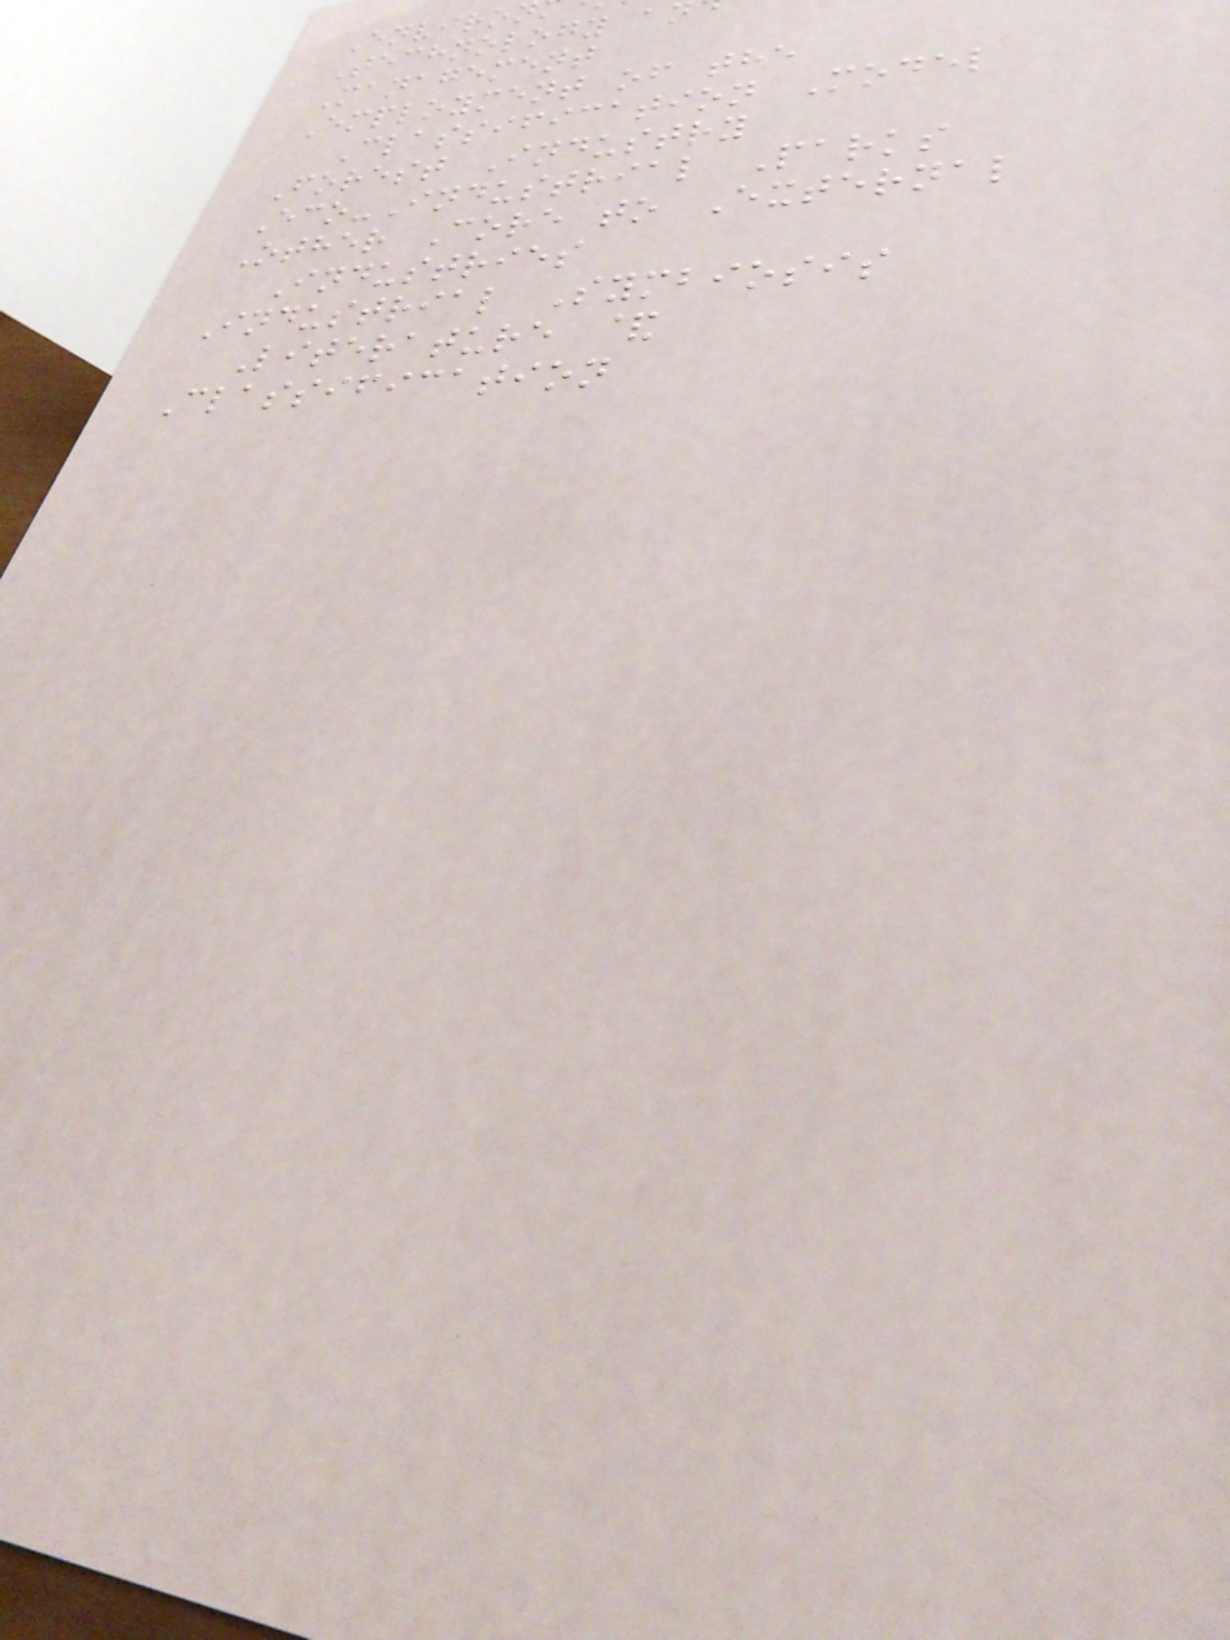Enviro
Technology a
Management
Employment of the
Classification Model
Forest Industry
Eco-Industrial Parks
Other Core to External
Industries
Industrial Symbiosis
Literature &
Classification
